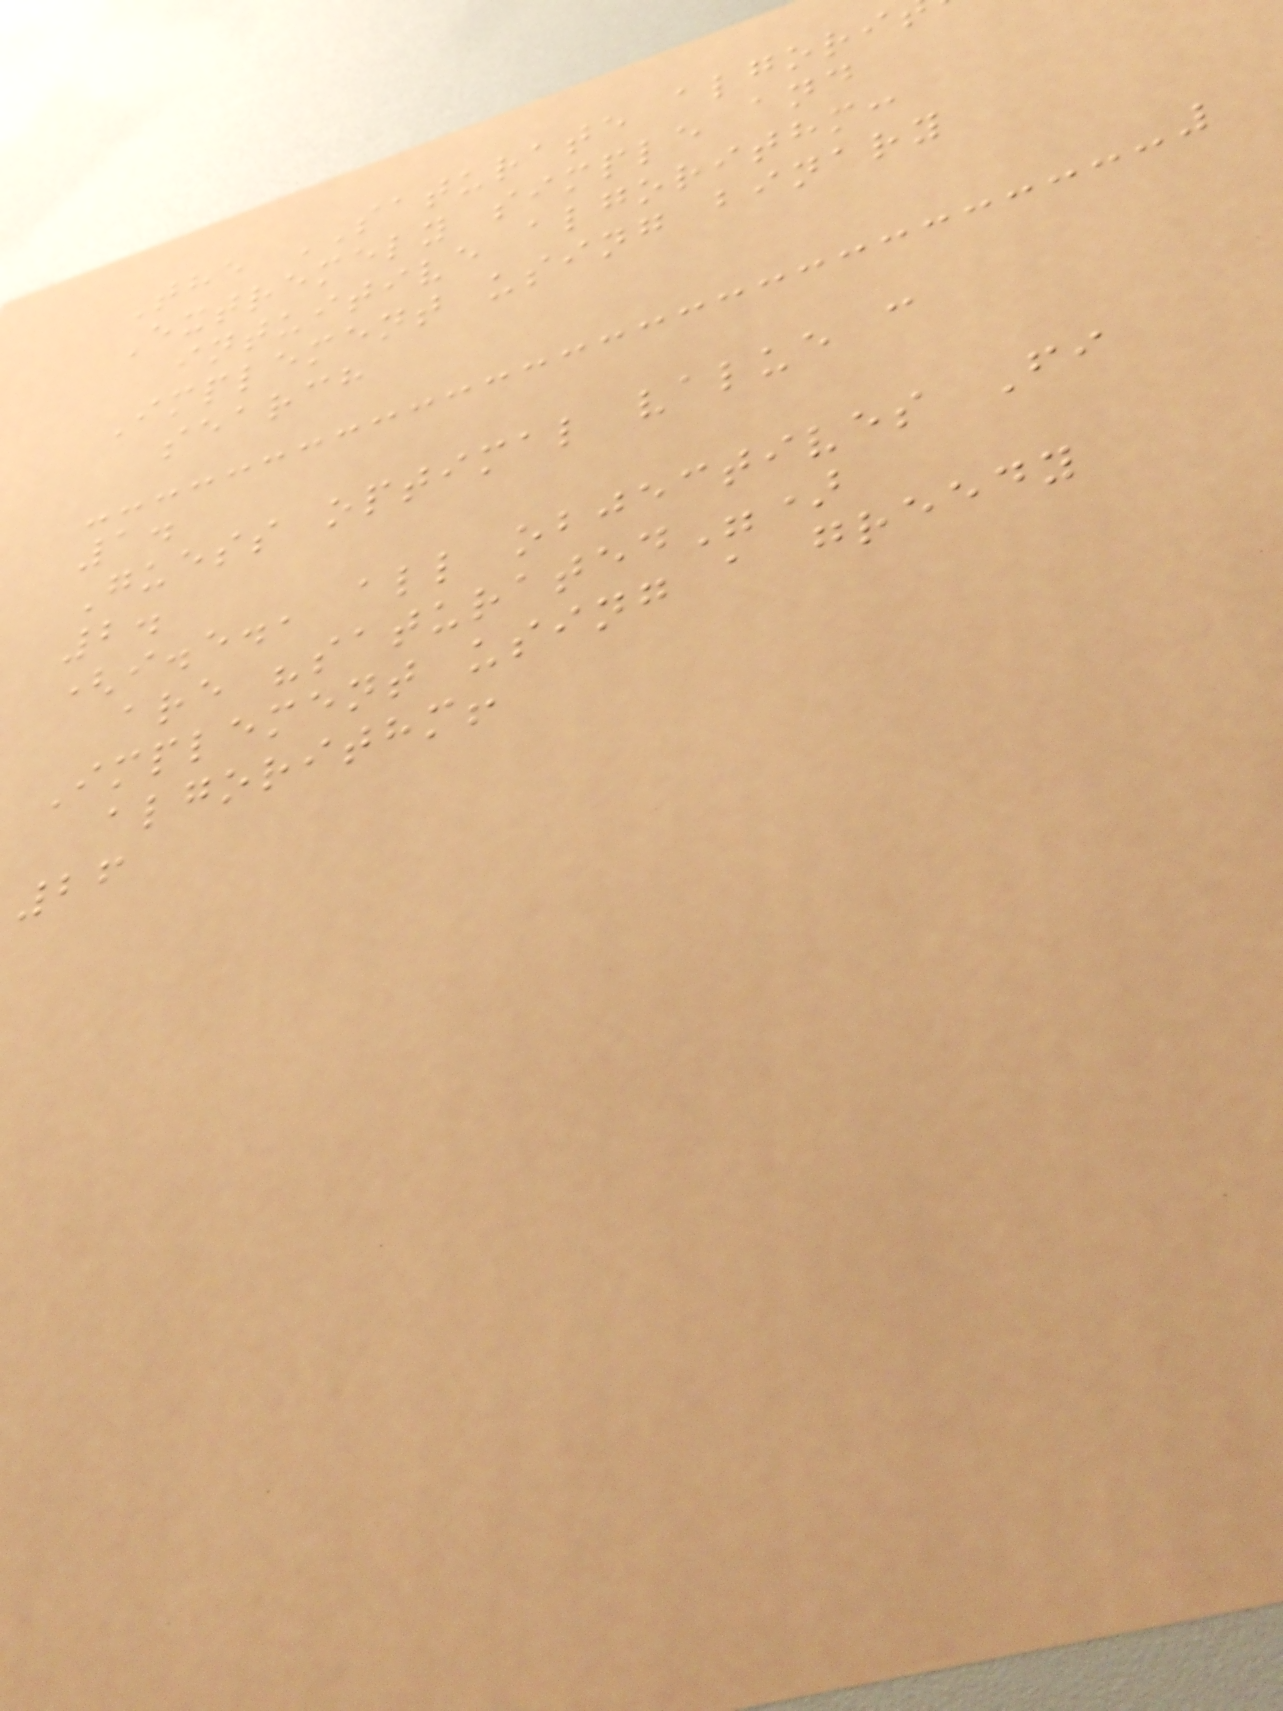The SATURATE algori
Extremely simple and
intuitive algorithm:
Implement using binary
search
1.
Guess optimal value c
2.
(i.e., all objectives Fi
are "saturated")
Implement using a greedy
algorithm!
26
